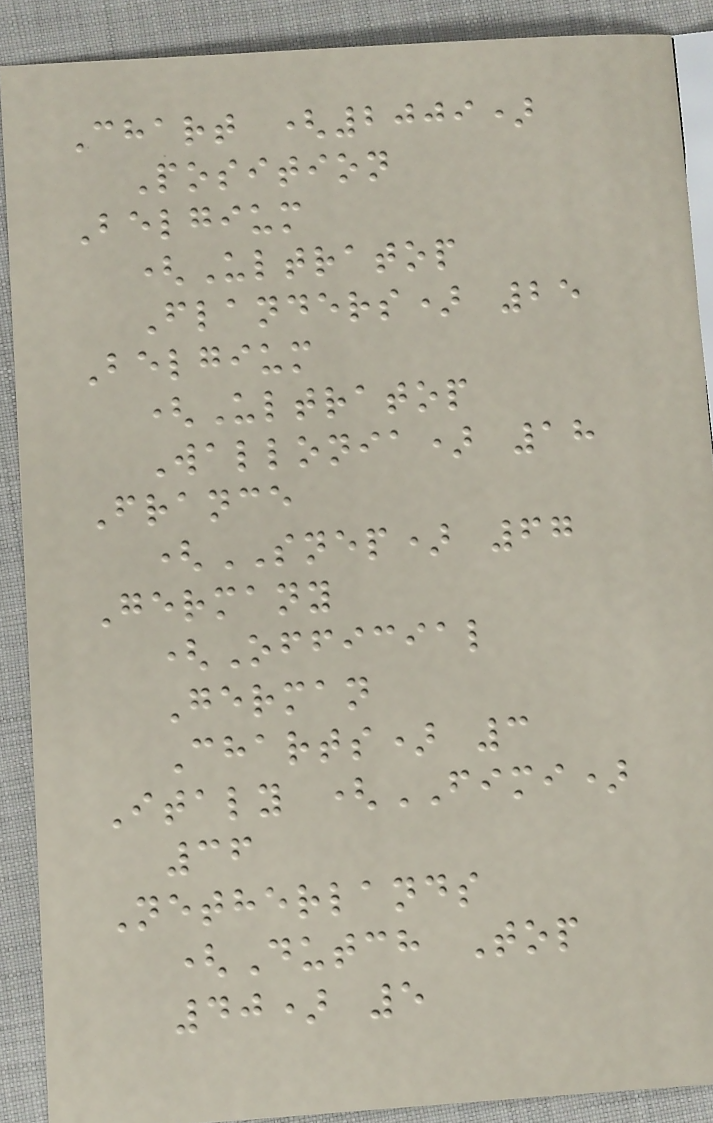Chart (2009)
Position
Belgium
(Ultratop
Flanders) 25
Belgium
(Ultratop
Wallonia) 18
France
(SNEP) 67
Germany
(Official
German
Charts) 3
Italy (FIMI)
36
Netherlands
(Dutch Top
40) 5
